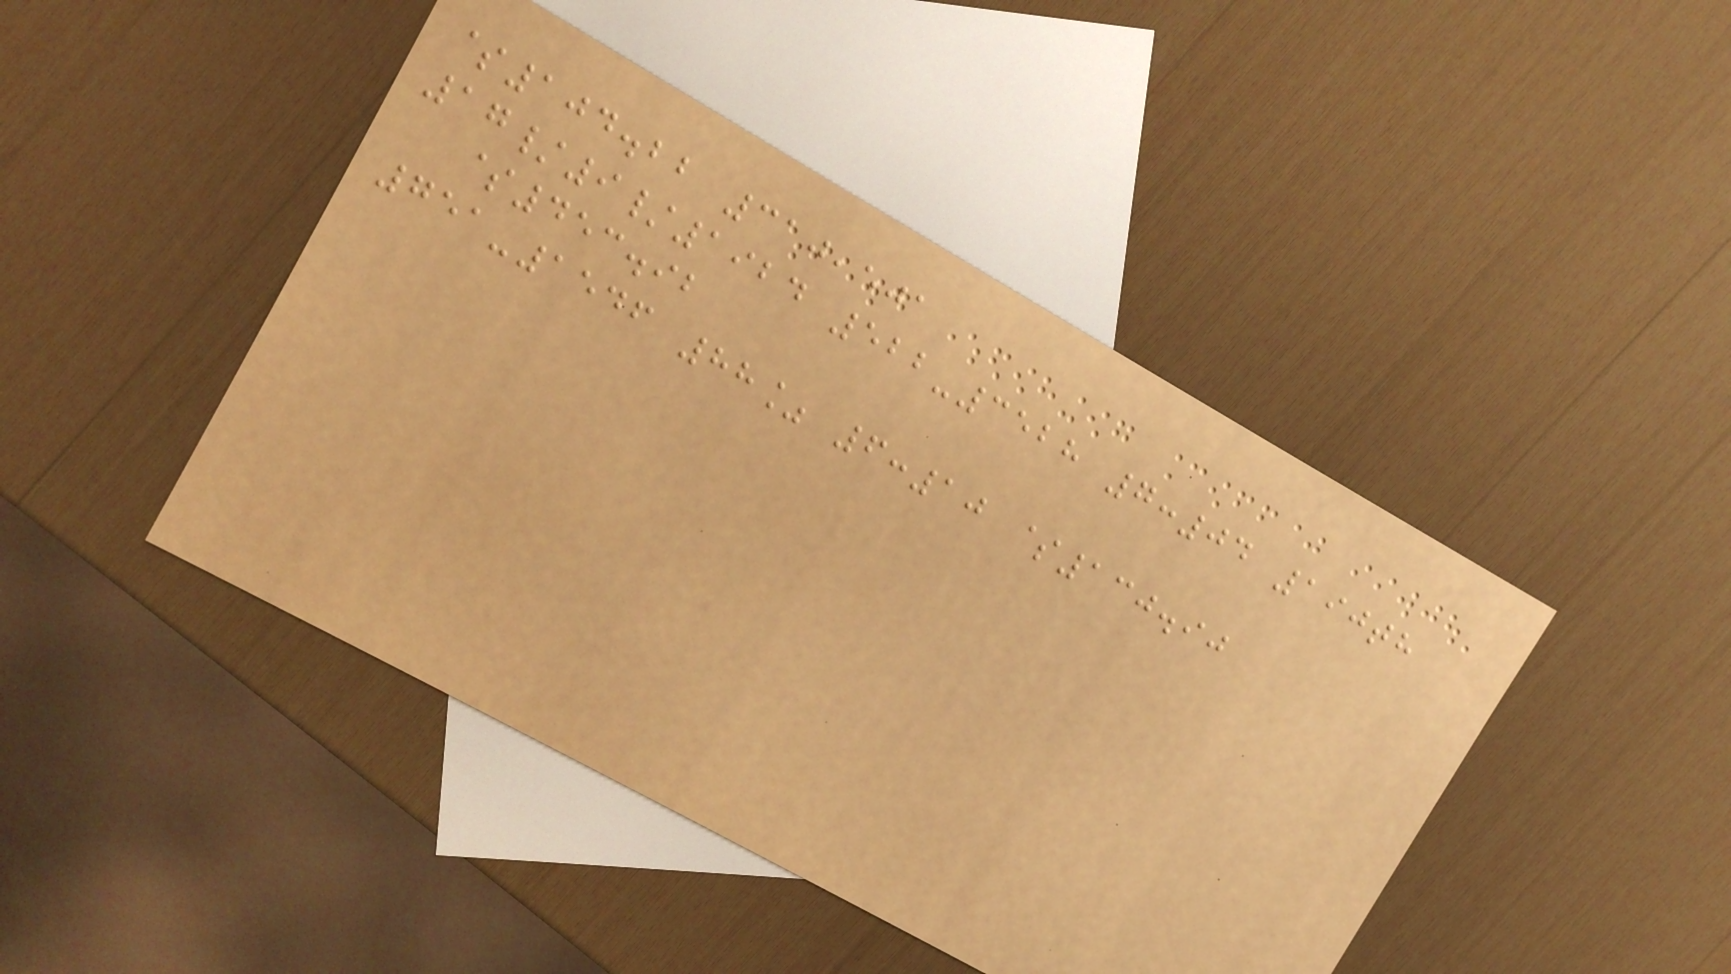$104.22 310,501
17/9/1924 522-3528 7:04 190th
$453.92
751-1546 88% 6:10 $130.90
